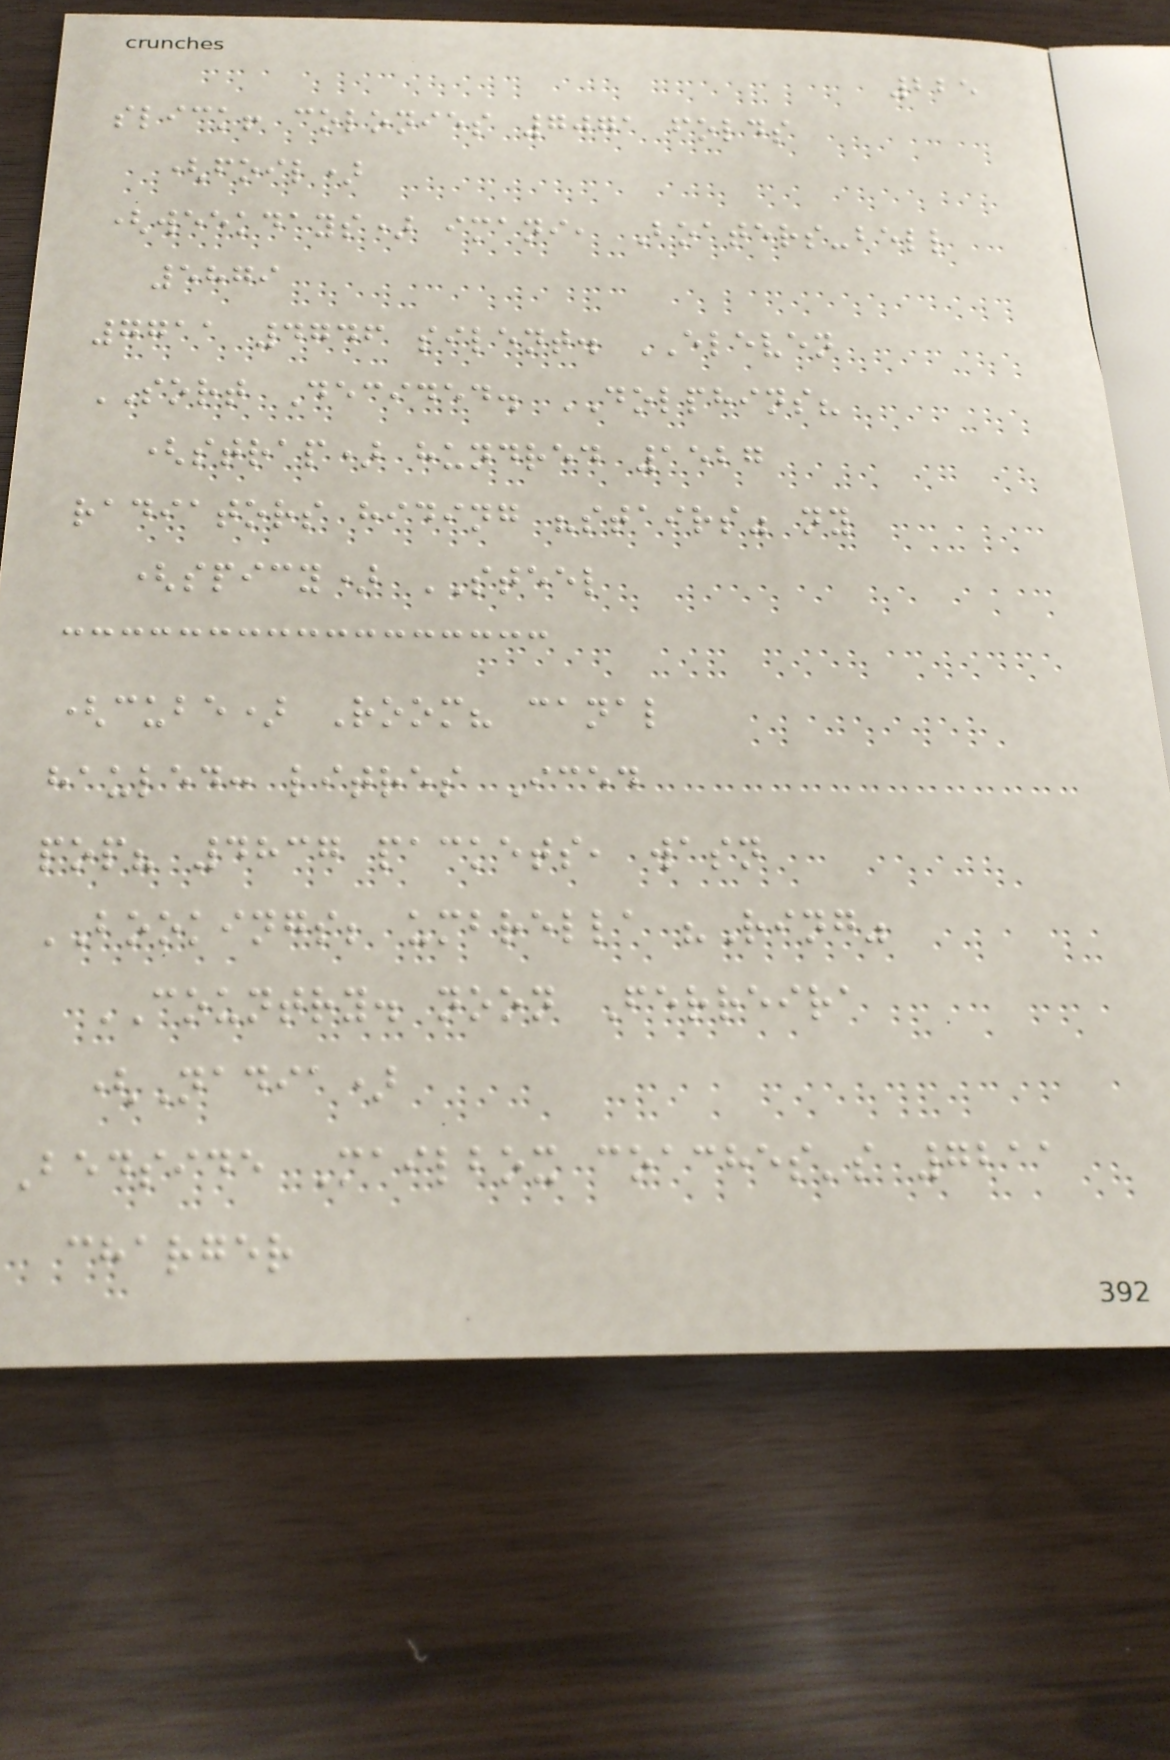225
slick! colonies 7071 folds
(foil)
(weekdays) imani, Boaters-bell
5879
7711 4746 silent. ELEVEN
SORT Decided. DOLPHINS?
(strap) hundred 1527
radiators hiding "stairs" ny
(spicy) STEEL
(cube) Room? canal
hauled: litres Iced
pop? 4837 packets, wasn
BOOKINGS; umbrella "Ring"
COUNTRY. noon Ferreira
(Nadia)
Bedside Mailbox coaches's 7211
charger
